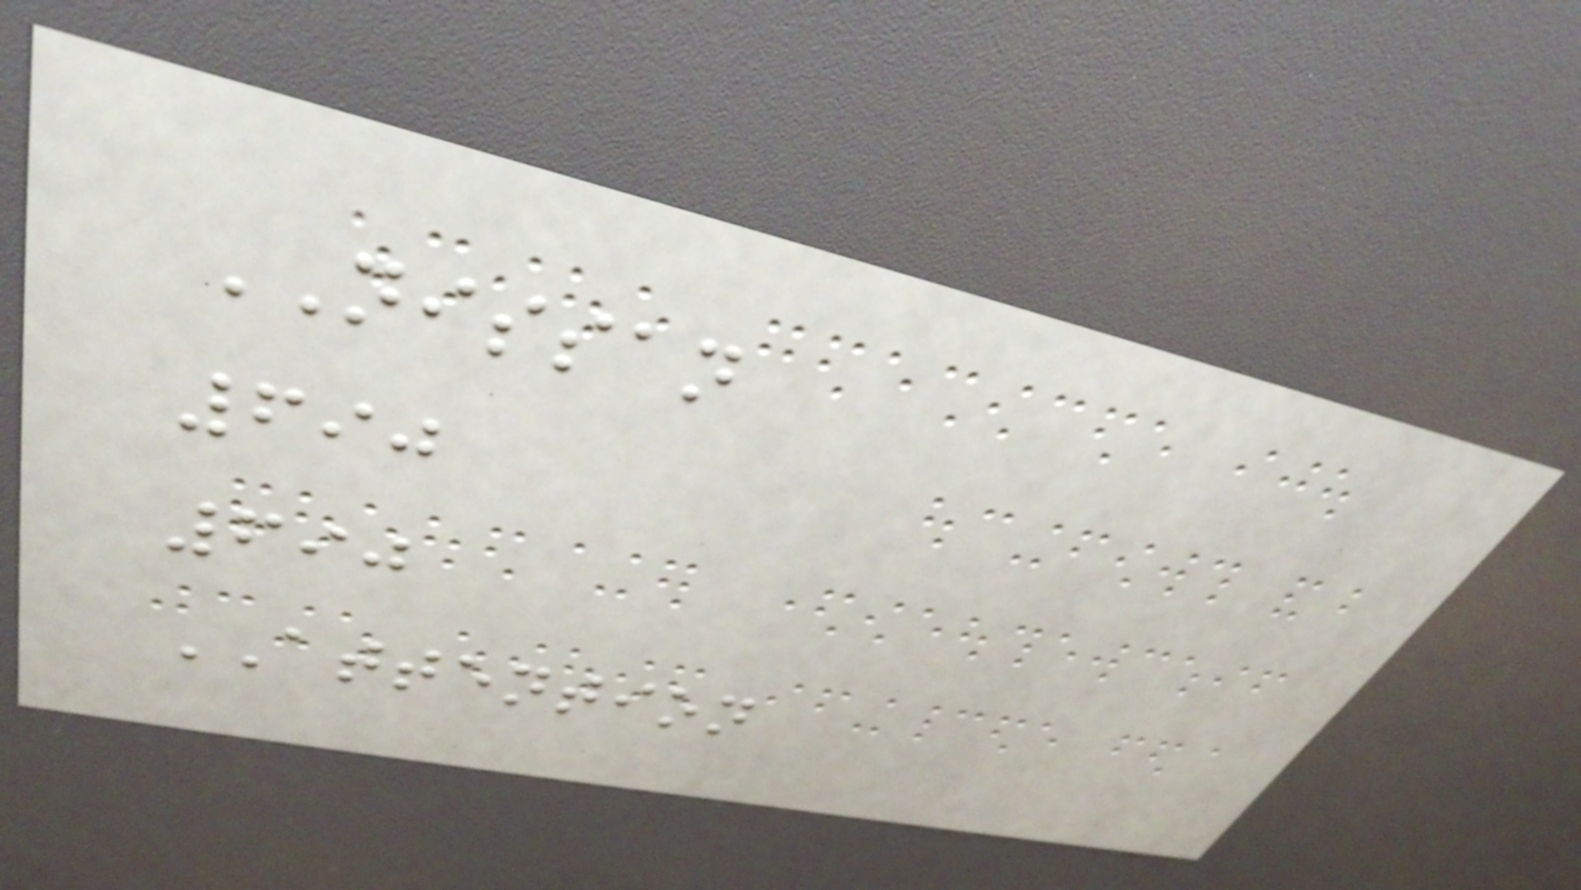NISSAN
690
690
ATTENTION
